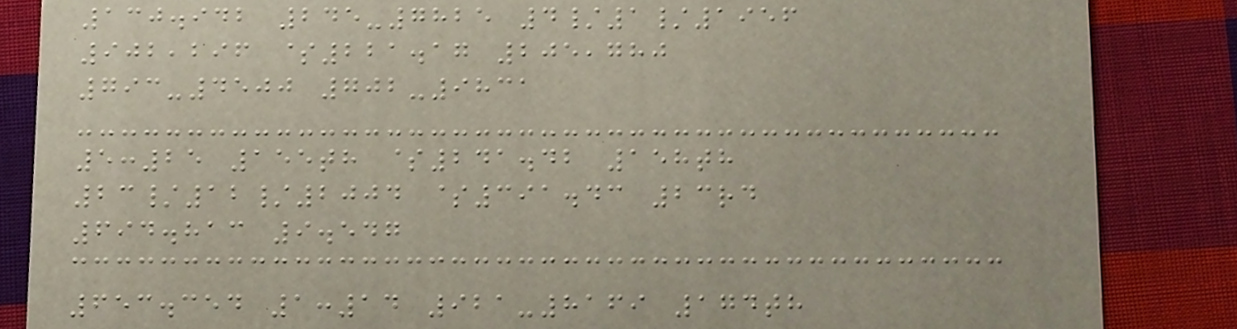130.942 245-7825 4/1/1956
902,296 $221.17 205,780
793-4500 702-9831
5:25 155th $241.42 158th
23/12/2004 $391.43 23rd
694.813 9.547
653.354 1:14 921-8169 174th
